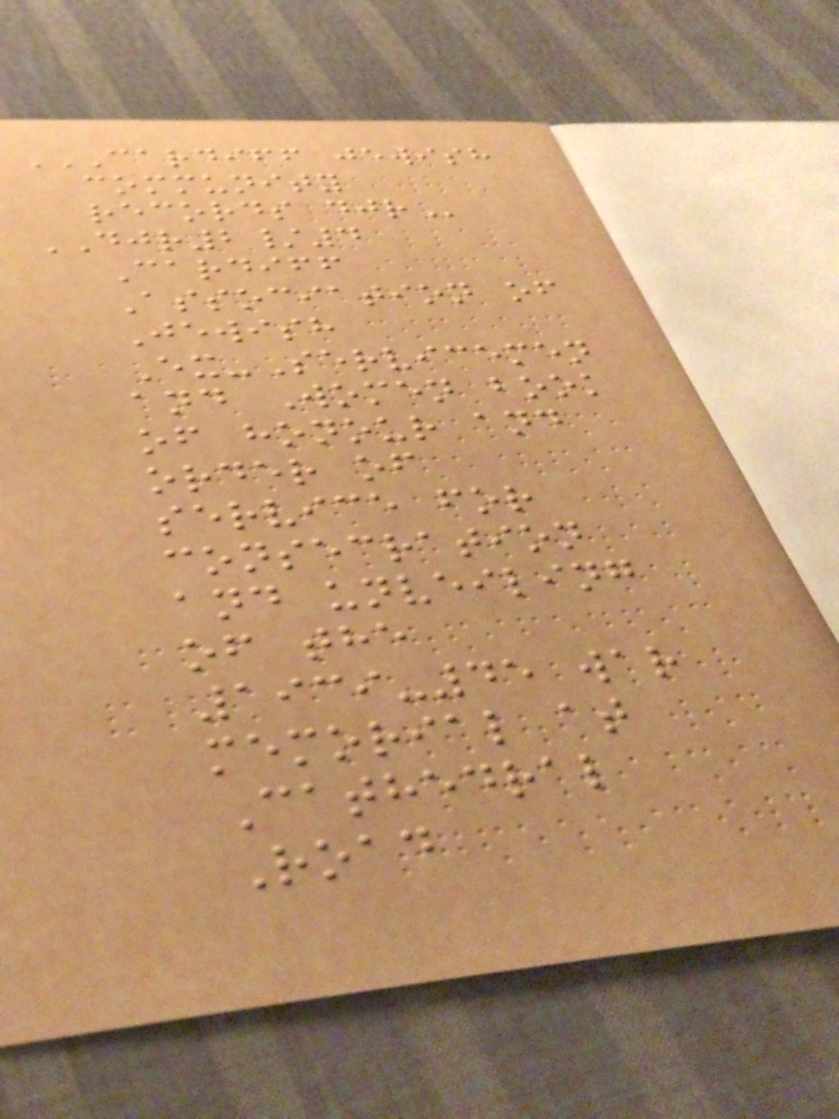CARDIFF JEWISH
COMMUNITY
RECORDS DJR
DJR2/4
Cardiff
Association of
Jewish
Ex-Servicemen
and Women book
of honour and
order of
service for
consecration
and unveiling
of the
1939-45 war
memorial at
Cathedral
Road
